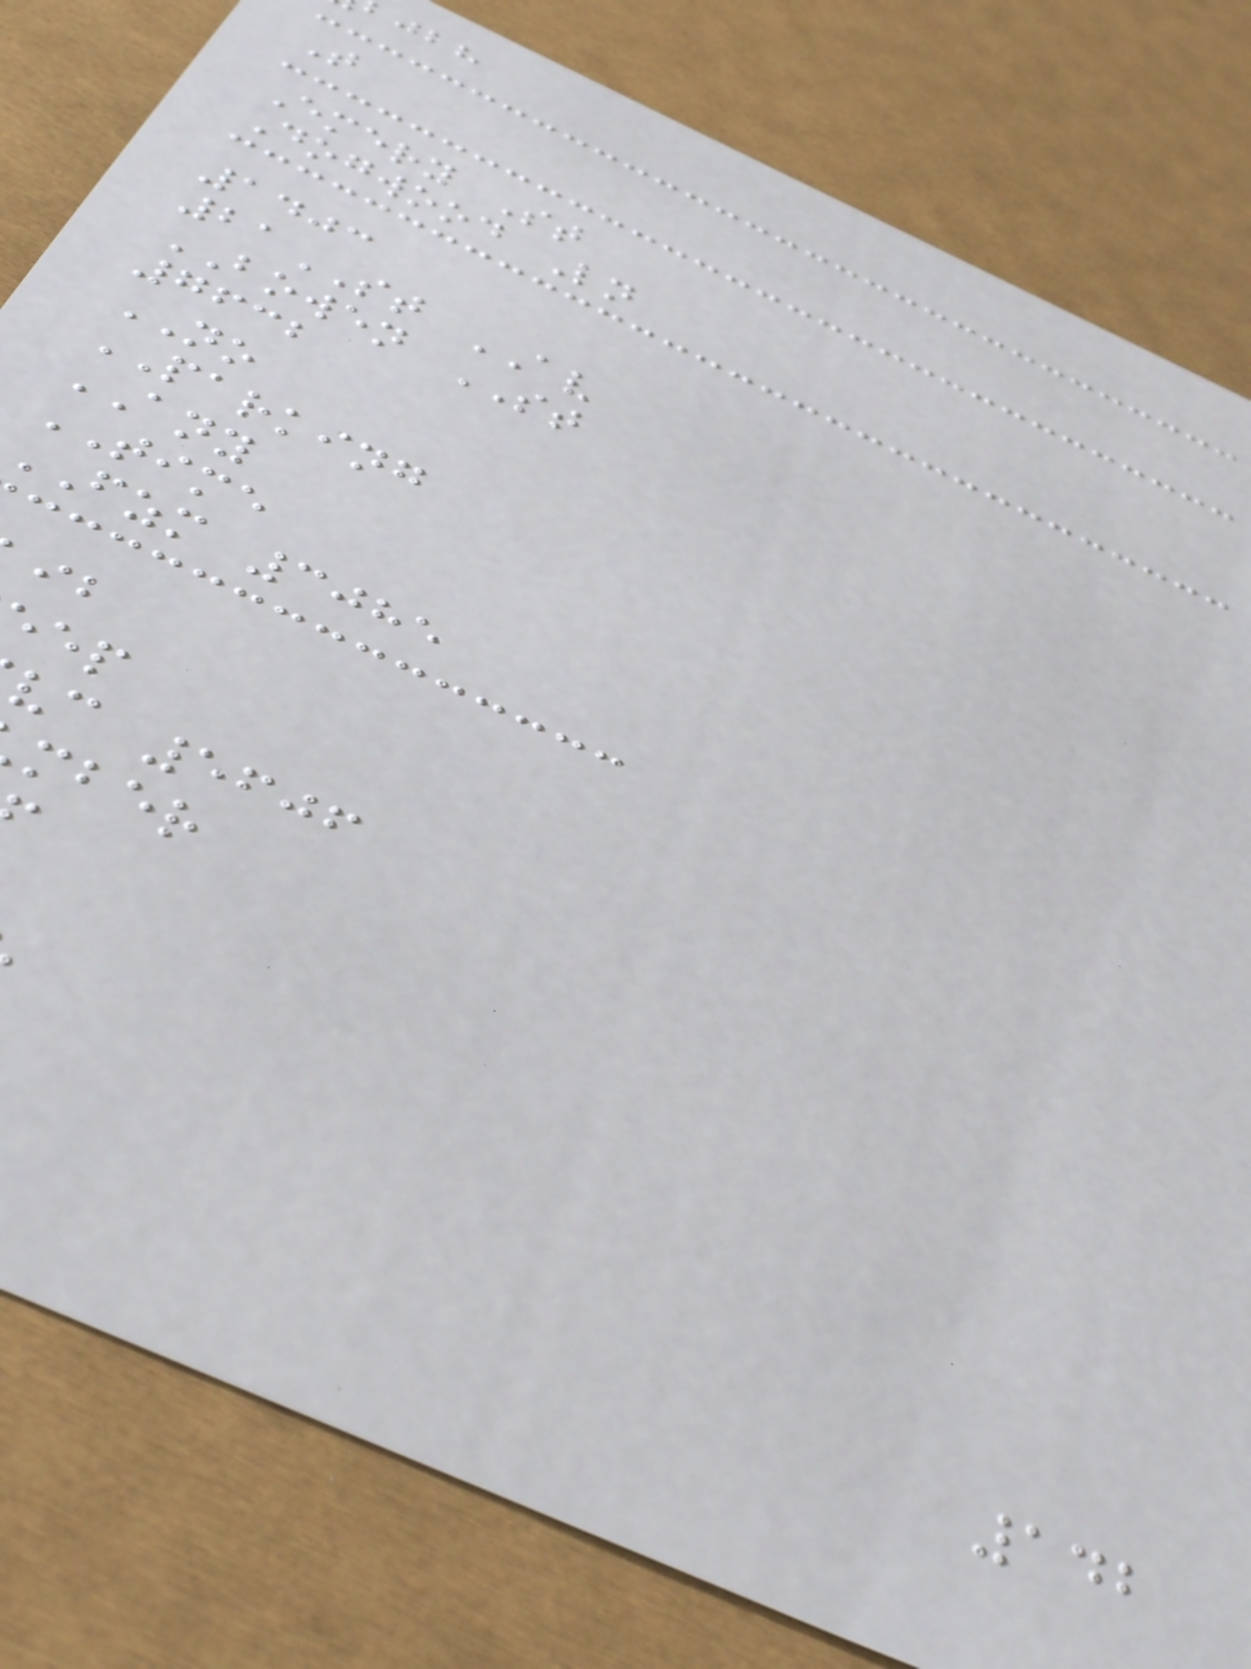T
Emery St
Dogwood Ln
1403
21ST AV
BOWEN ST
7632
NO
PARKING
ANY
TIME
fzm 3085
vc 5606
mber
142
